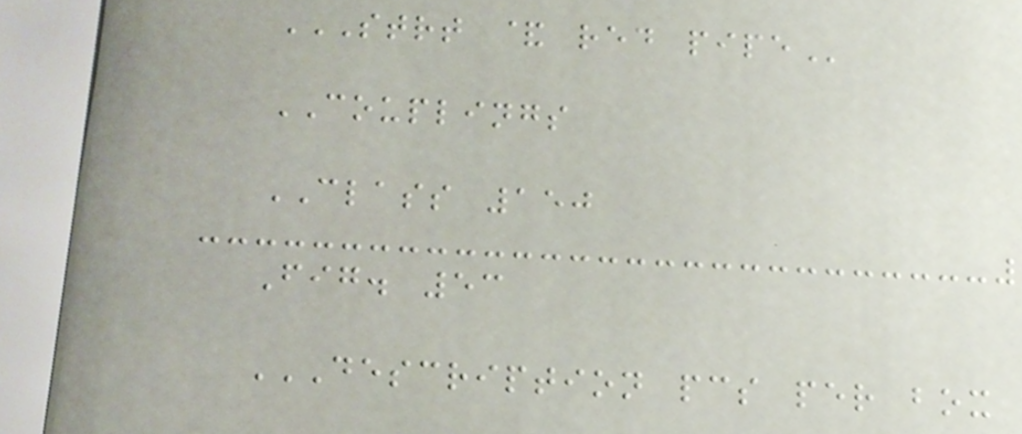STRT & RED PIPE
COUPLINGS
CLASS 150
Fig. 53
DESCRIPTION PCS PER BOX
